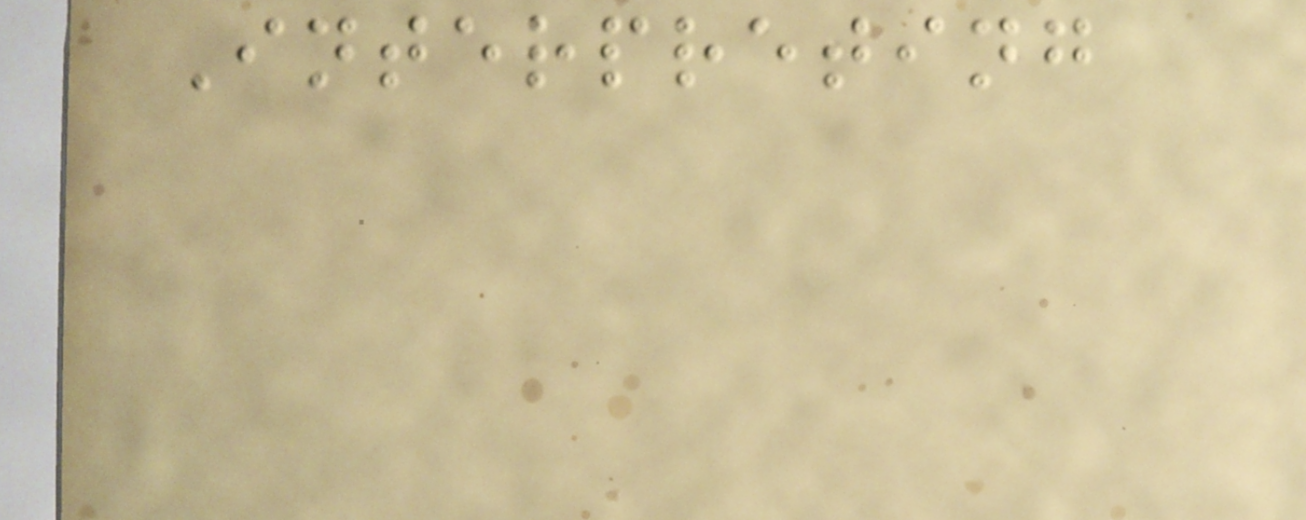Interpreting
